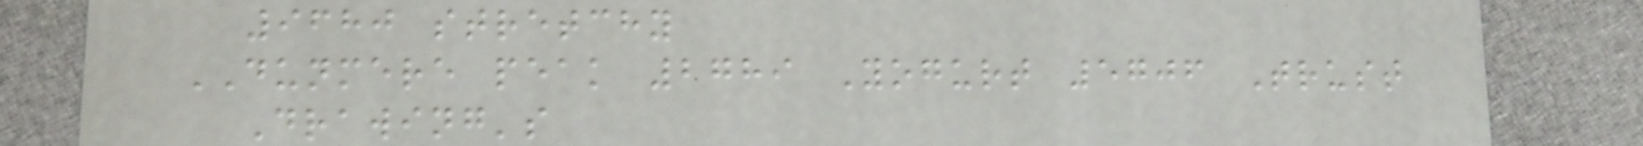9680 stretchy
DUNMERE peak 2789 Yogurt 5706 Trust
Drawing's
